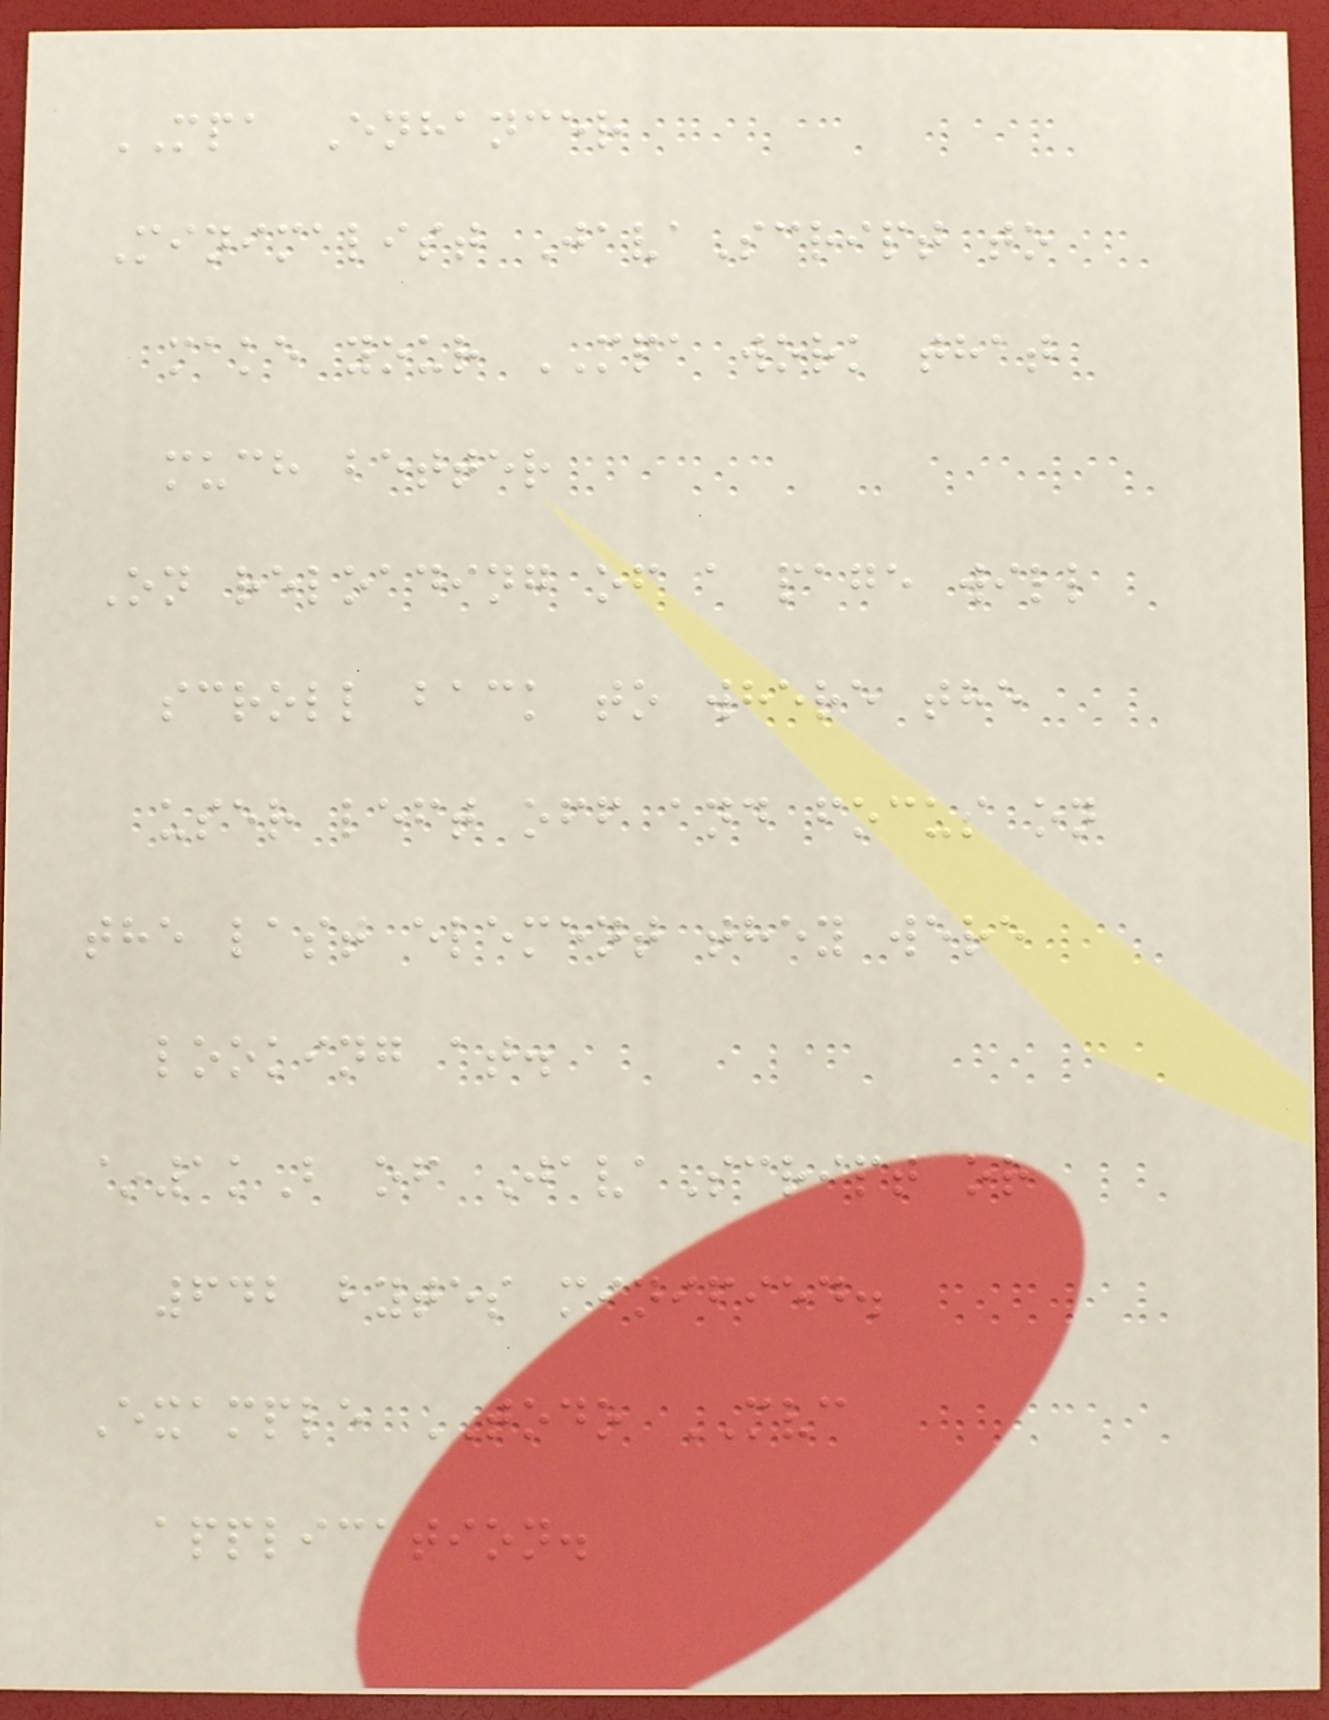MPA Enhancer
Minimalist JavaScript to
make your MPA work that
much better
On reloading of a page will
scroll back to where the
user left off and focus on
the last element they were
looking at.
~1kB of JavaScript or
642 bytes minified.
Example TODO MVC
application.
